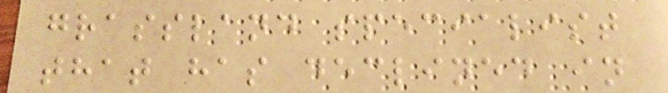grassland specialist
that has declined in
